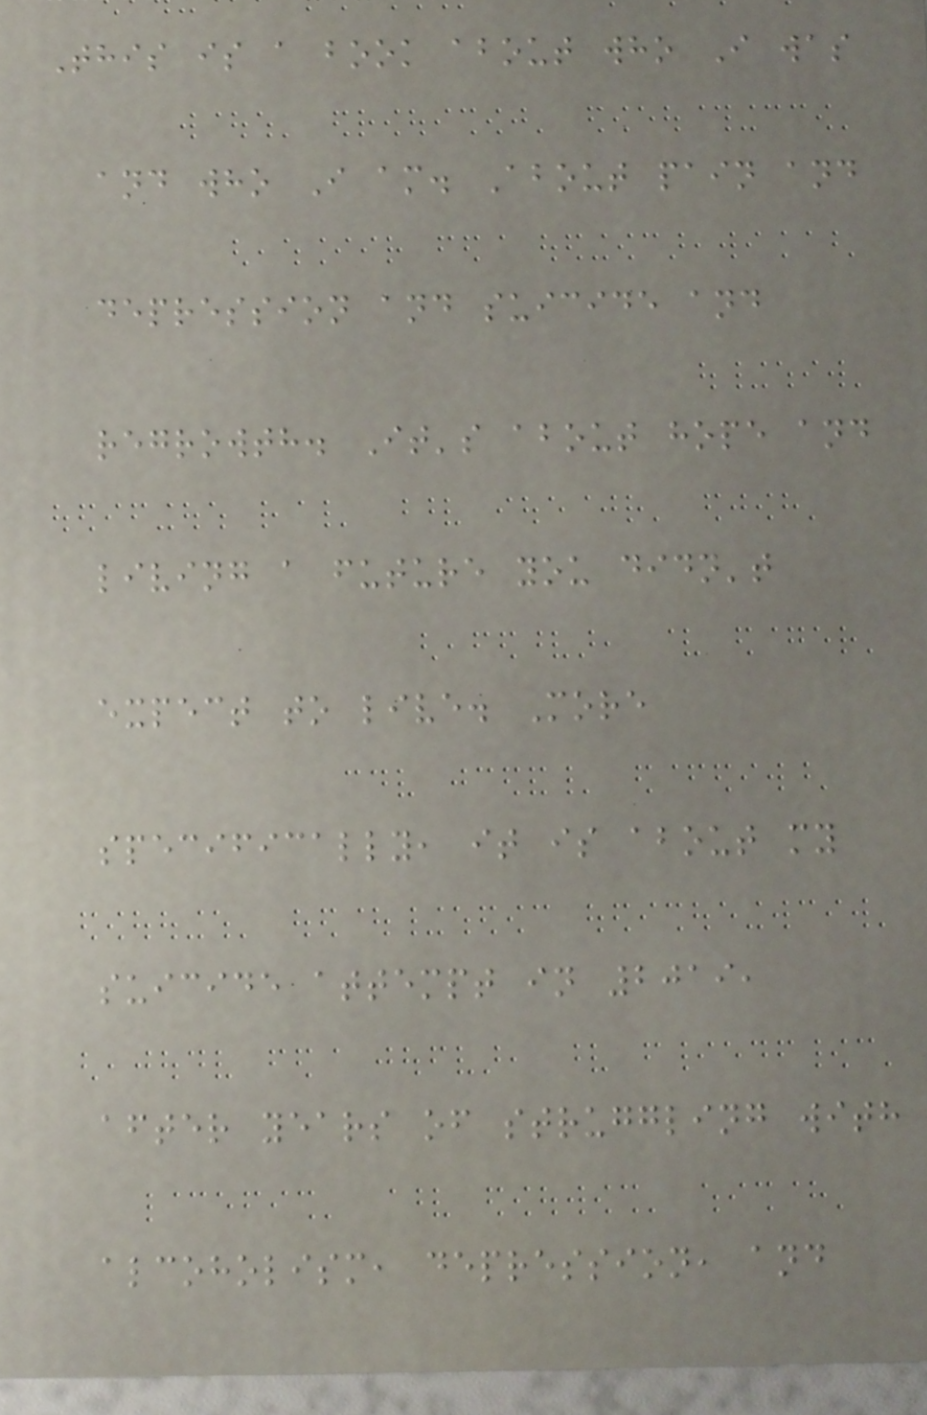This is a book about who I was
and who I am. About pain and
depression and suicide and
regrowth. It's about hope and
living a future you didn't
expect to live. More
specifically, it is about my
suicide attempt in 2019,
after years of struggling with
alcoholism, depression, and
